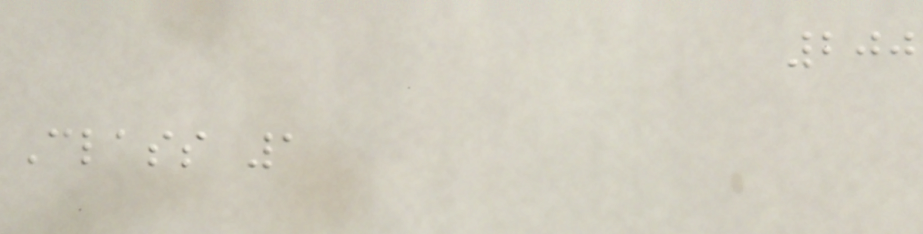200
Class 1
